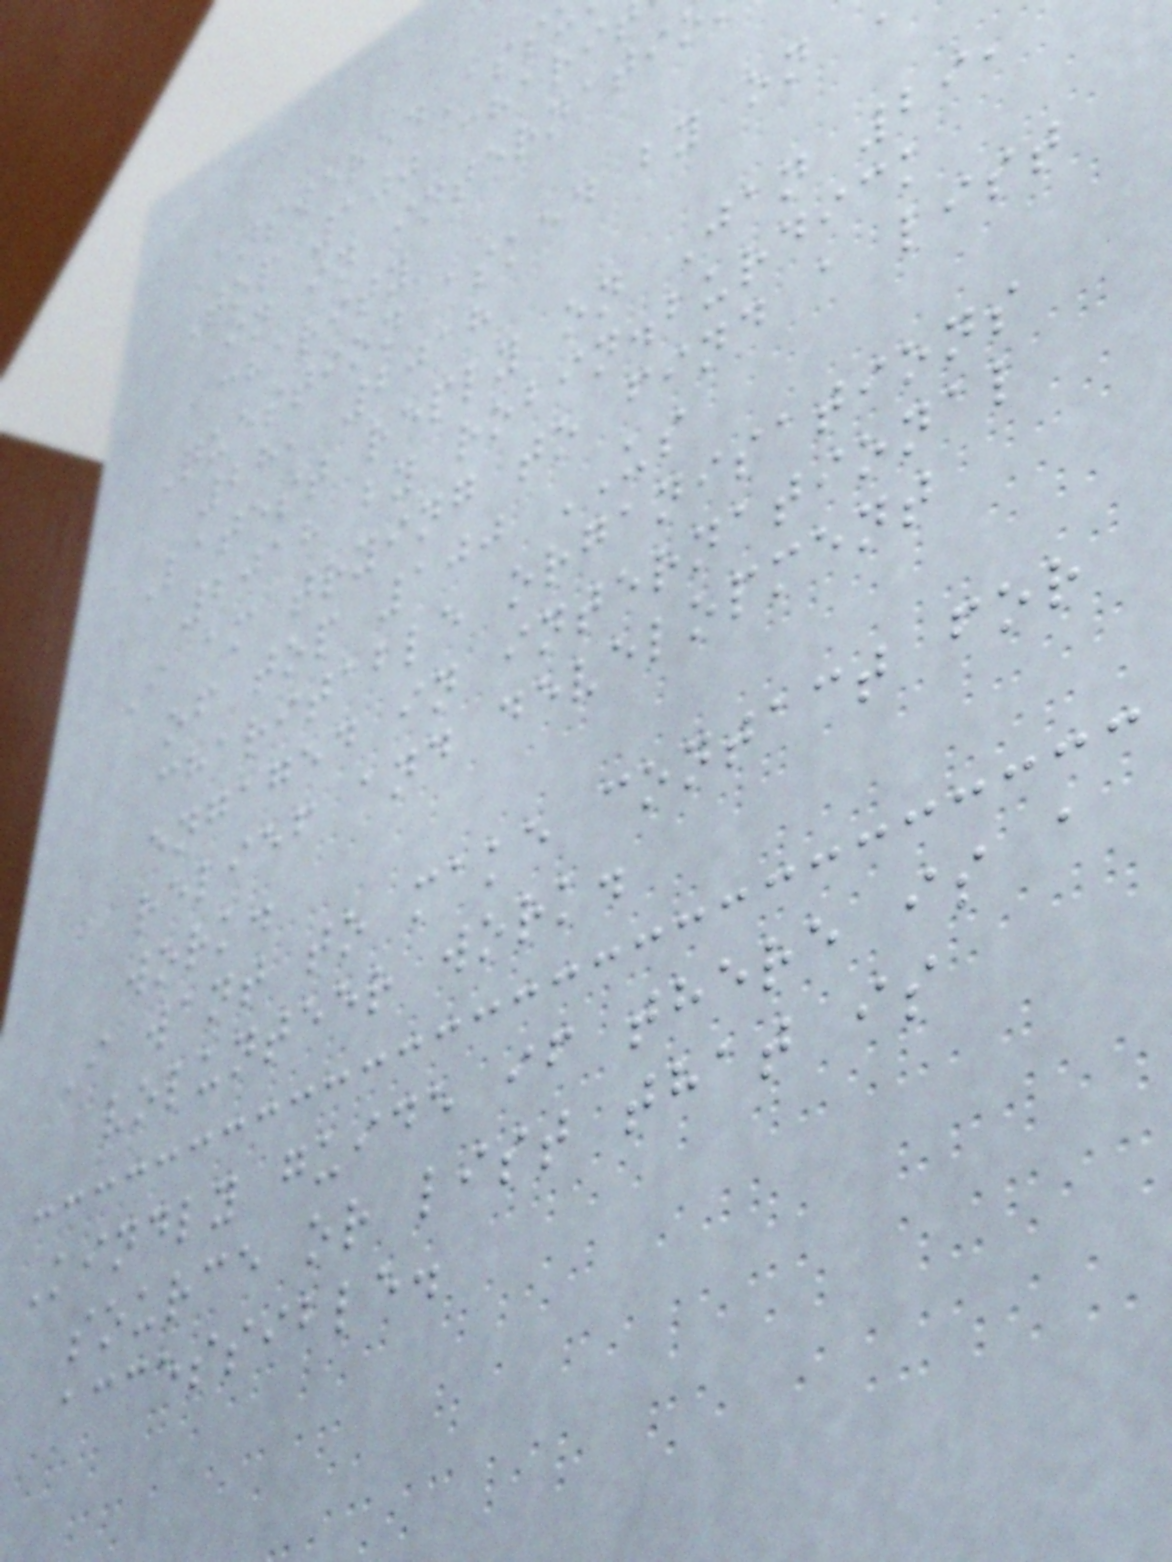AnsweredAss
Top 100 chari
in in internatio
charity
Question asked by on
28, 2018
Latest reply on Jan 29,
2018 by robin.burdick
I am trying to find a list
of top 100 US
charitable organisations
engaged in international
relief and development
work.
I want to make contact for
volunteer work.
Kindly guide if there is a
source or list that is
accessible.
